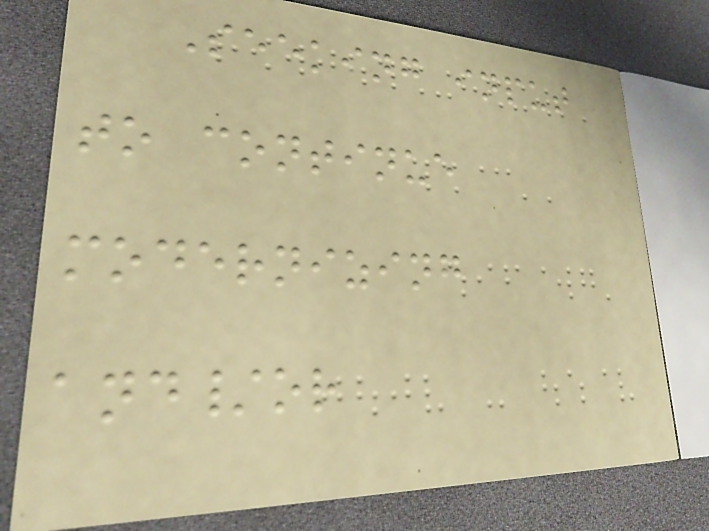Seeking input
to continue
modernizing
and/or
